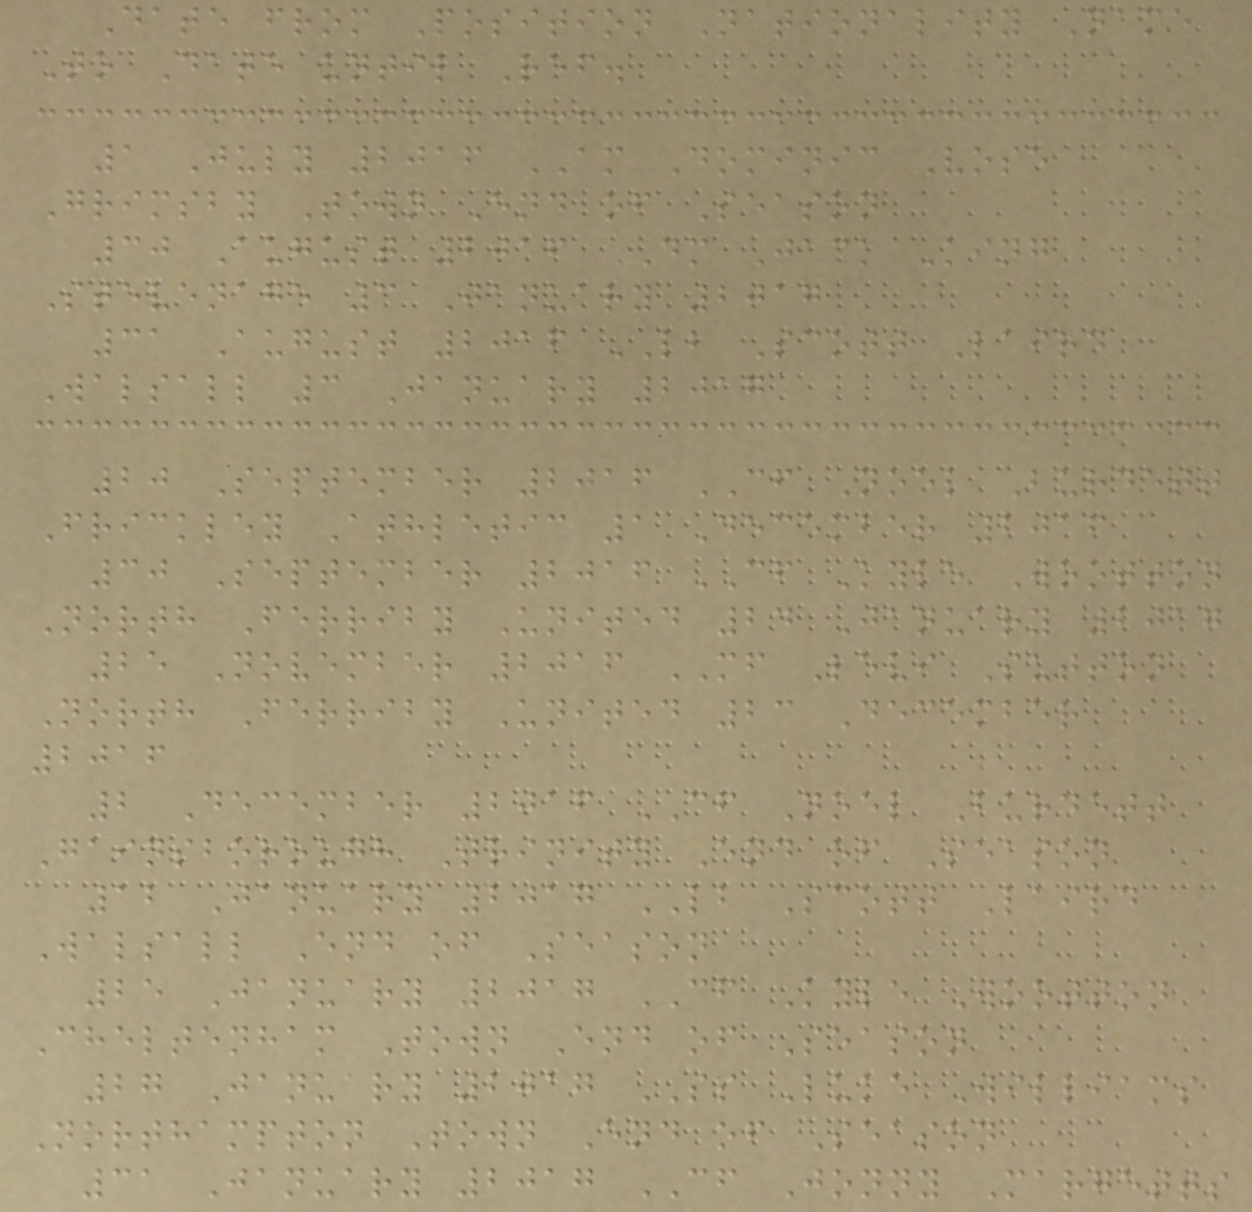Date from Position Nationality Name
To Date until Ref.
1 July 2016 AM Dominic Vose
Grimsby Town End of Season
30 August 2016 DM Jack King
Stevenage 3 January 2017
31 August 2016 LB Scott Laird
Walsall 3 January 2017
20 September 2016 CF Noel Burdett
Frickley Athletic 1 December 2016
30 September 2016 CF Kyle Wootton
North Ferriby United 24 January 2017
25 November 2016 MF Levi Sutton
North Ferriby United 23 December
2016
2 December 2016 CF Noel Burdett
Gainsborough Trinity End of Season
12 January 2017 LB Scott Laird
Walsall End of Season
25 January 2017 CF Kyle Wootton
Cheltenham Town End of Season
27 January 2017 SS Luke Williams
Northampton Town End of Season
31 January 2017 CF Jonny Margetts
